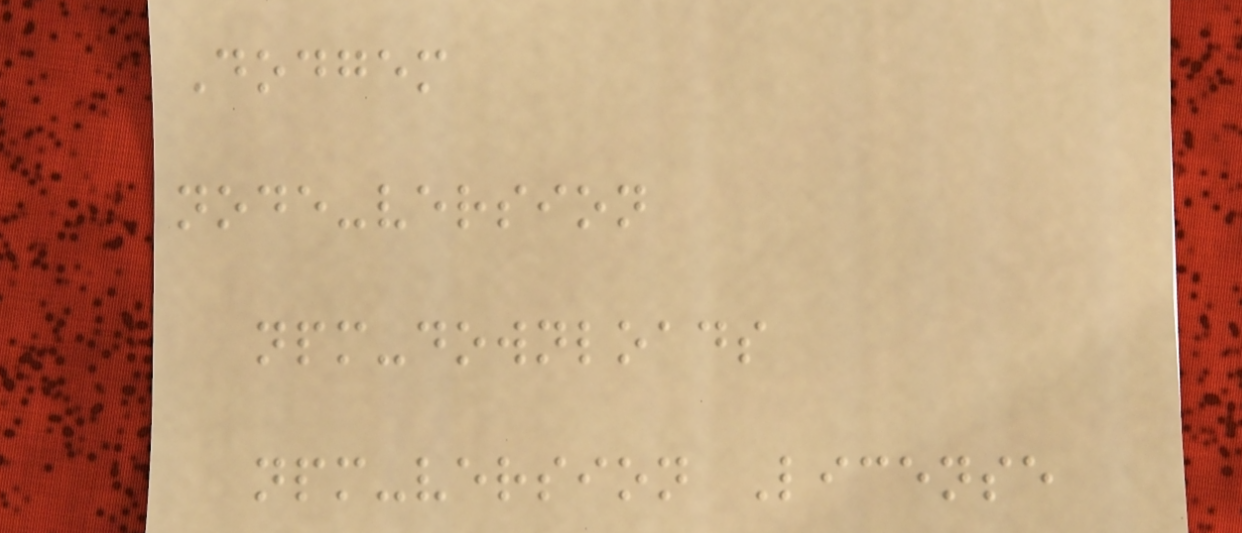Dodgem
node-version
npm-downloads
npm-version License
